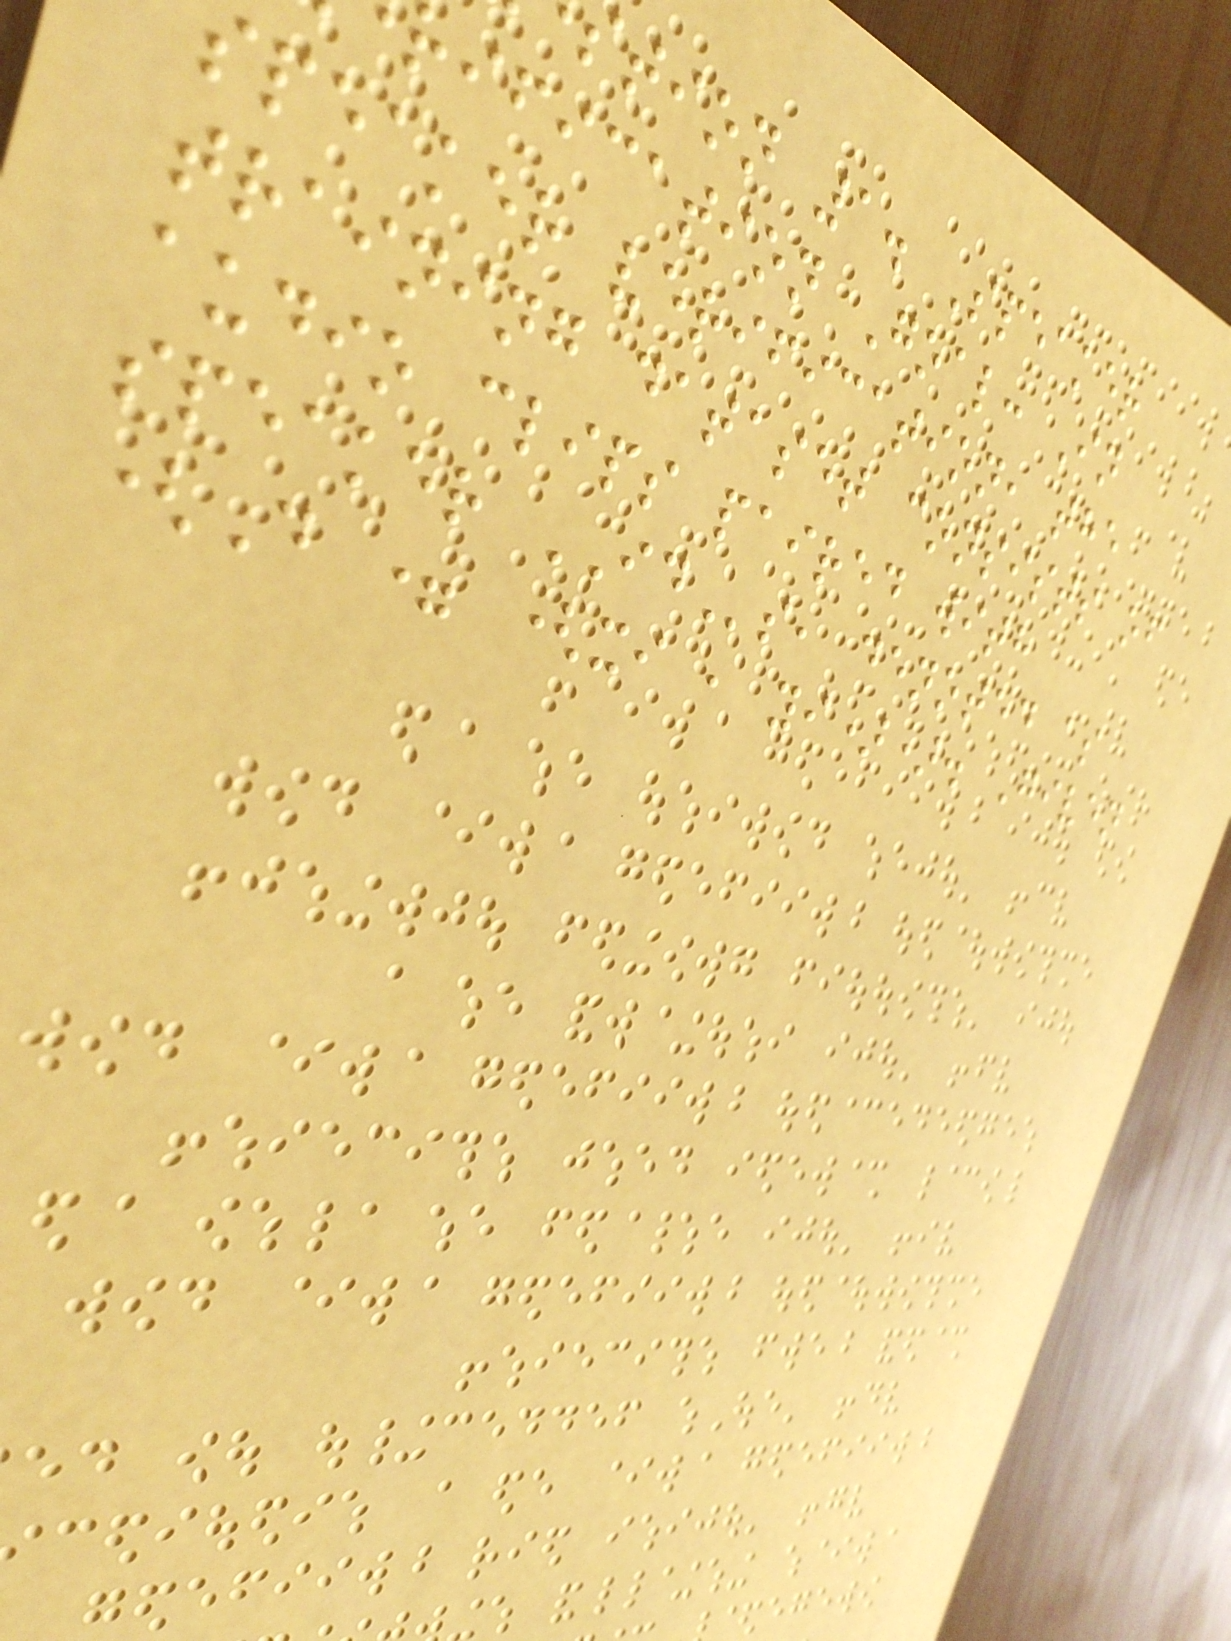stion 1. Speaker
rification Goal: In
speaker verification, the
training dataset consists of
audio clips paired with
speaker IDs, denoted as
(D = (xi , yi)). Given
